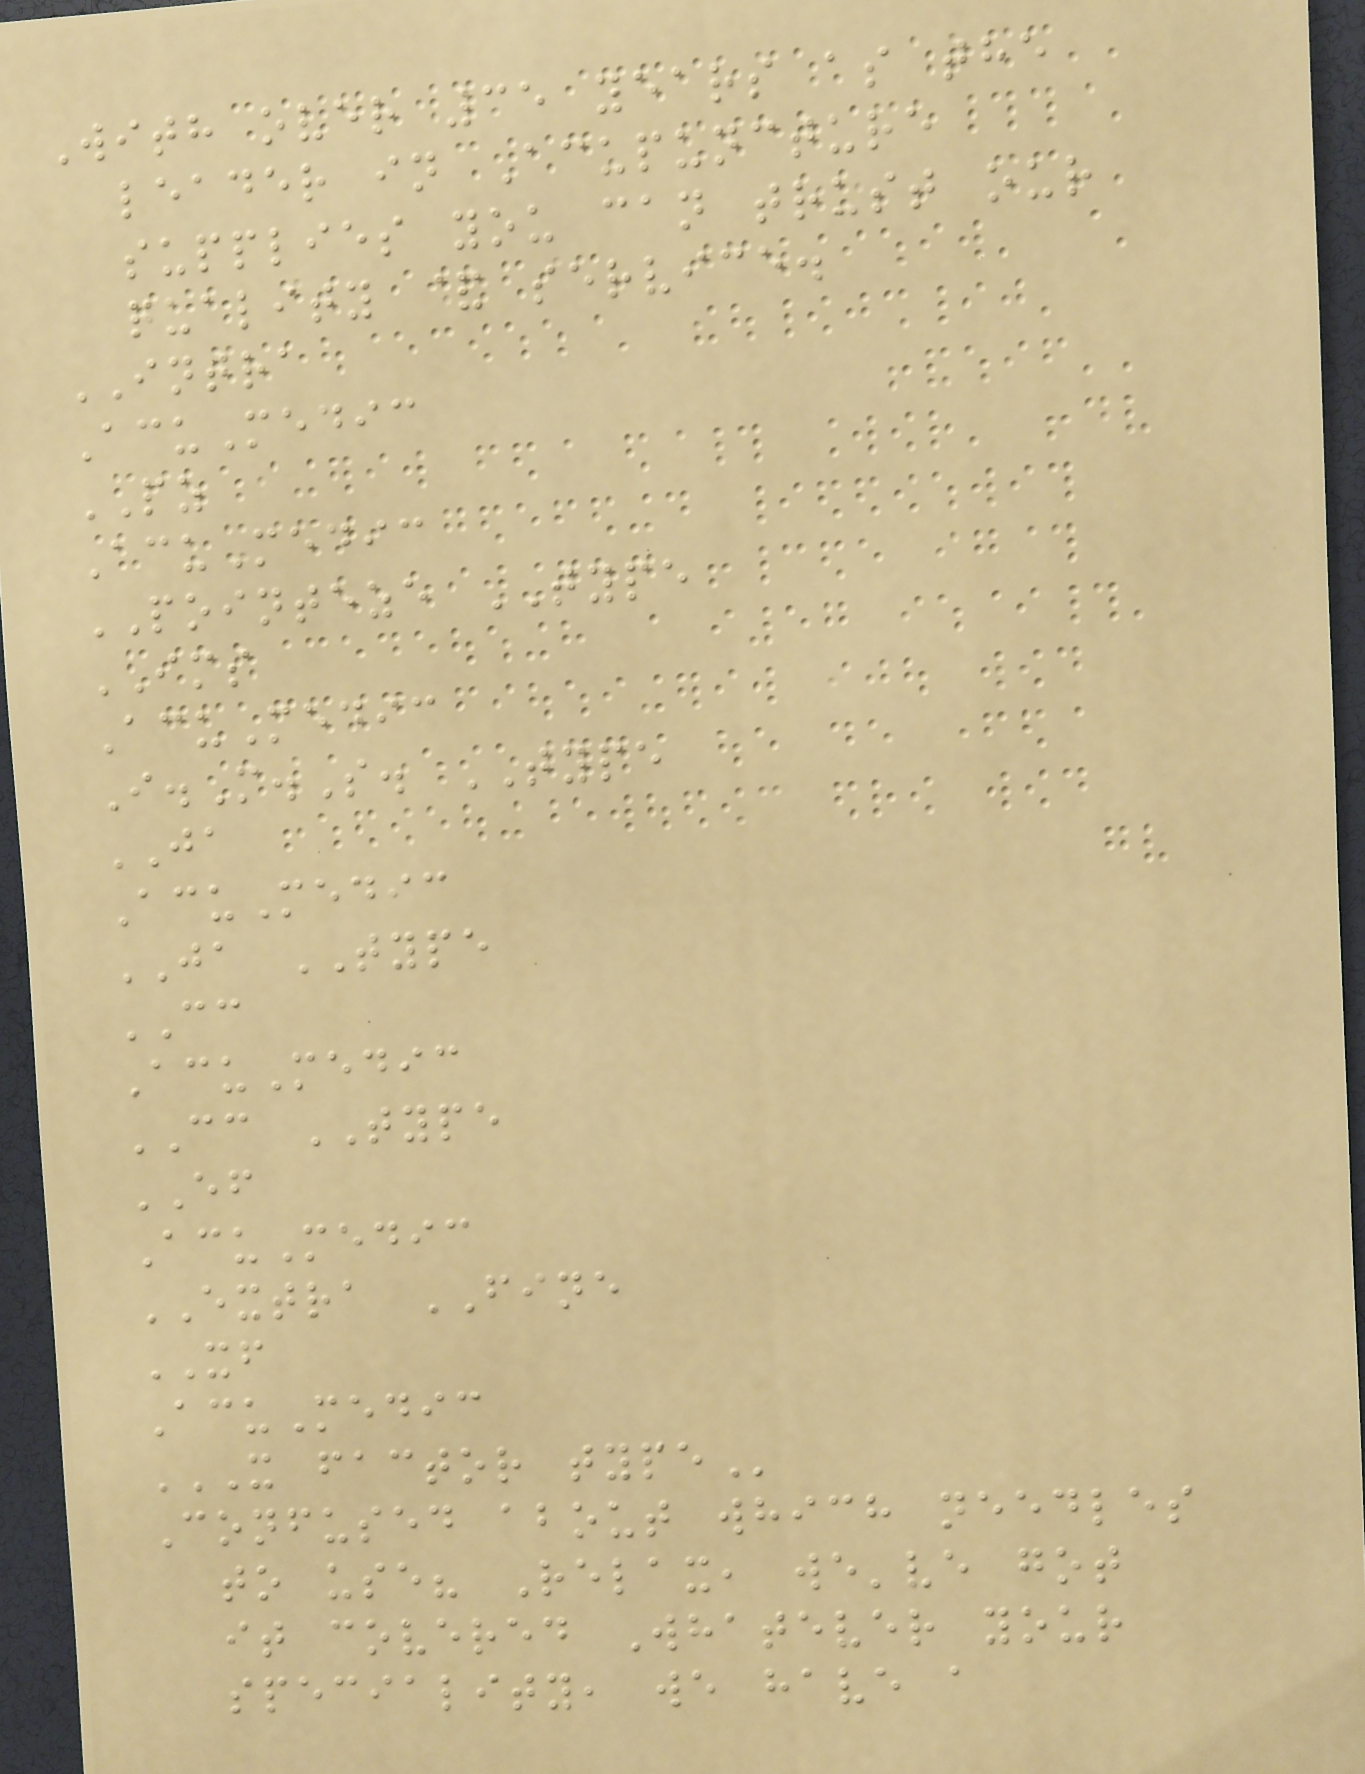With over 35 years as the
leader in Acupuncture
supplies you can trust our
quality & service.
INTRA
AcuMedic
PZ
AcuMedic
POINTEZE TYPE
IMS
AcuMedic
I.M.S. TYPE
JA
AcuMedic
JA TYPE
CC
AcuMedic
CC TYPE
EF
AcuMedic
EXTRA FINE
XF
AcuMedic
X FACTOR TYPE
Confused about which needles
to use? Relax, we've got
it covered Whatever your
speciality, we have a
